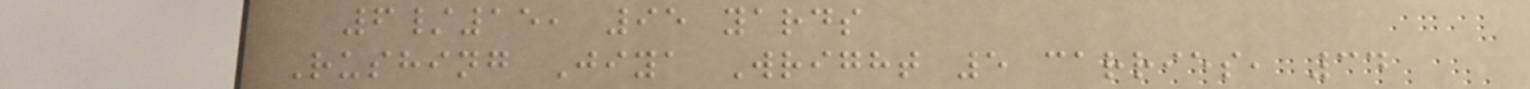6/15, 95 yards
Rushing Jiya Wright 5 carries, 34
